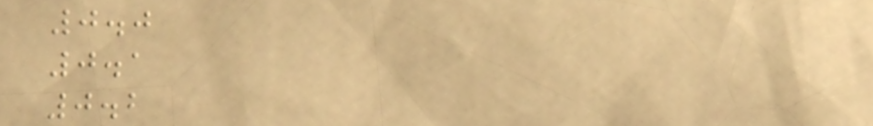0.0
0.1
0.2
